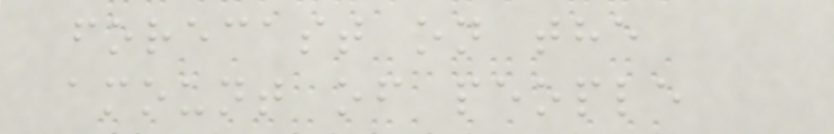forecast on the
amount of people
